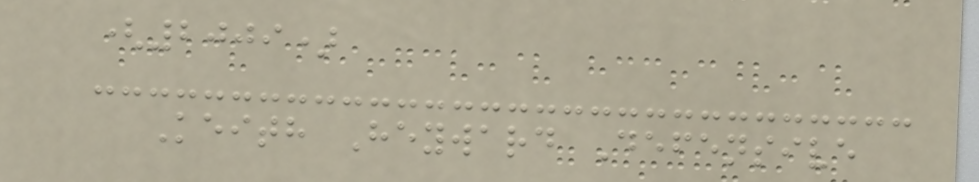(2009)
Keith Heyward Defensive
